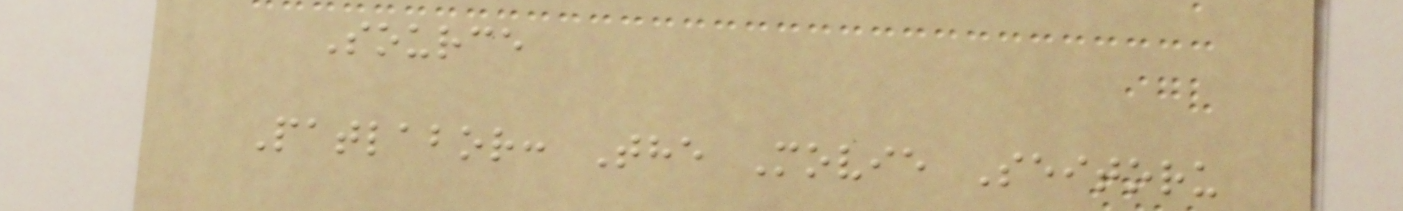Source
Patlabor: The Movie Seitoru
